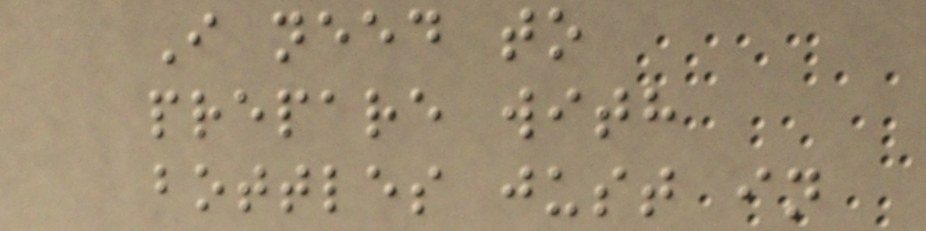I need to
prepare with
bottles just in
